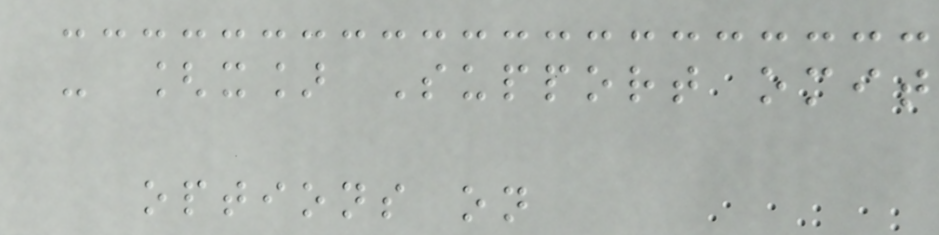- [x] Support omit
options on
